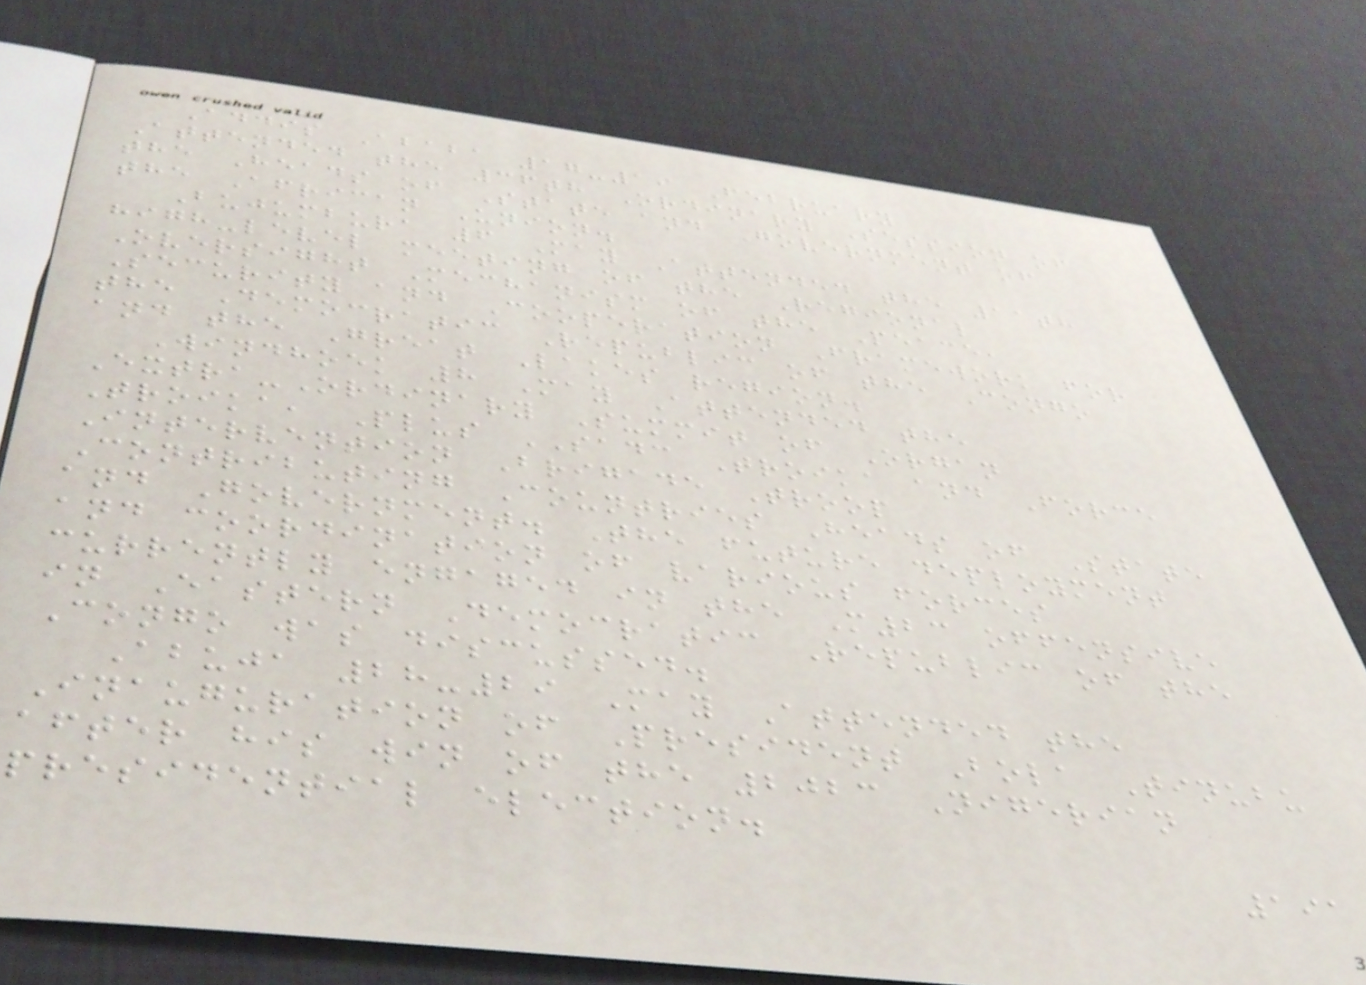Addis Ababa 17-19 February
Attended the 36th Ordinary Session of
the Heads of State and Government of
the African Union.
Bujumbura 6 May Attended the 11th
high-level meeting of the Regional
Oversight Mechanism of the Peace,
Security and Cooperation Framework for
the Democratic Republic of the Congo
and the Great Lakes region.
Windhoek 8 May Attended the
Extra-Ordinary Summit of Organ
Troika, Plus SADC Troika and Force
Intervention Brigade Troop
Contributing Countries Heads of State
and Government. The future deployment
and coordination of various forces
currently engaged in the M23 offensive
in Eastern Democratic Republic of the
Congo was discussed.
Abuja 28-29 May Attended the
Inauguration of President Bola Tinubu
after his win of the 2023 Nigerian
presidential election.
191
